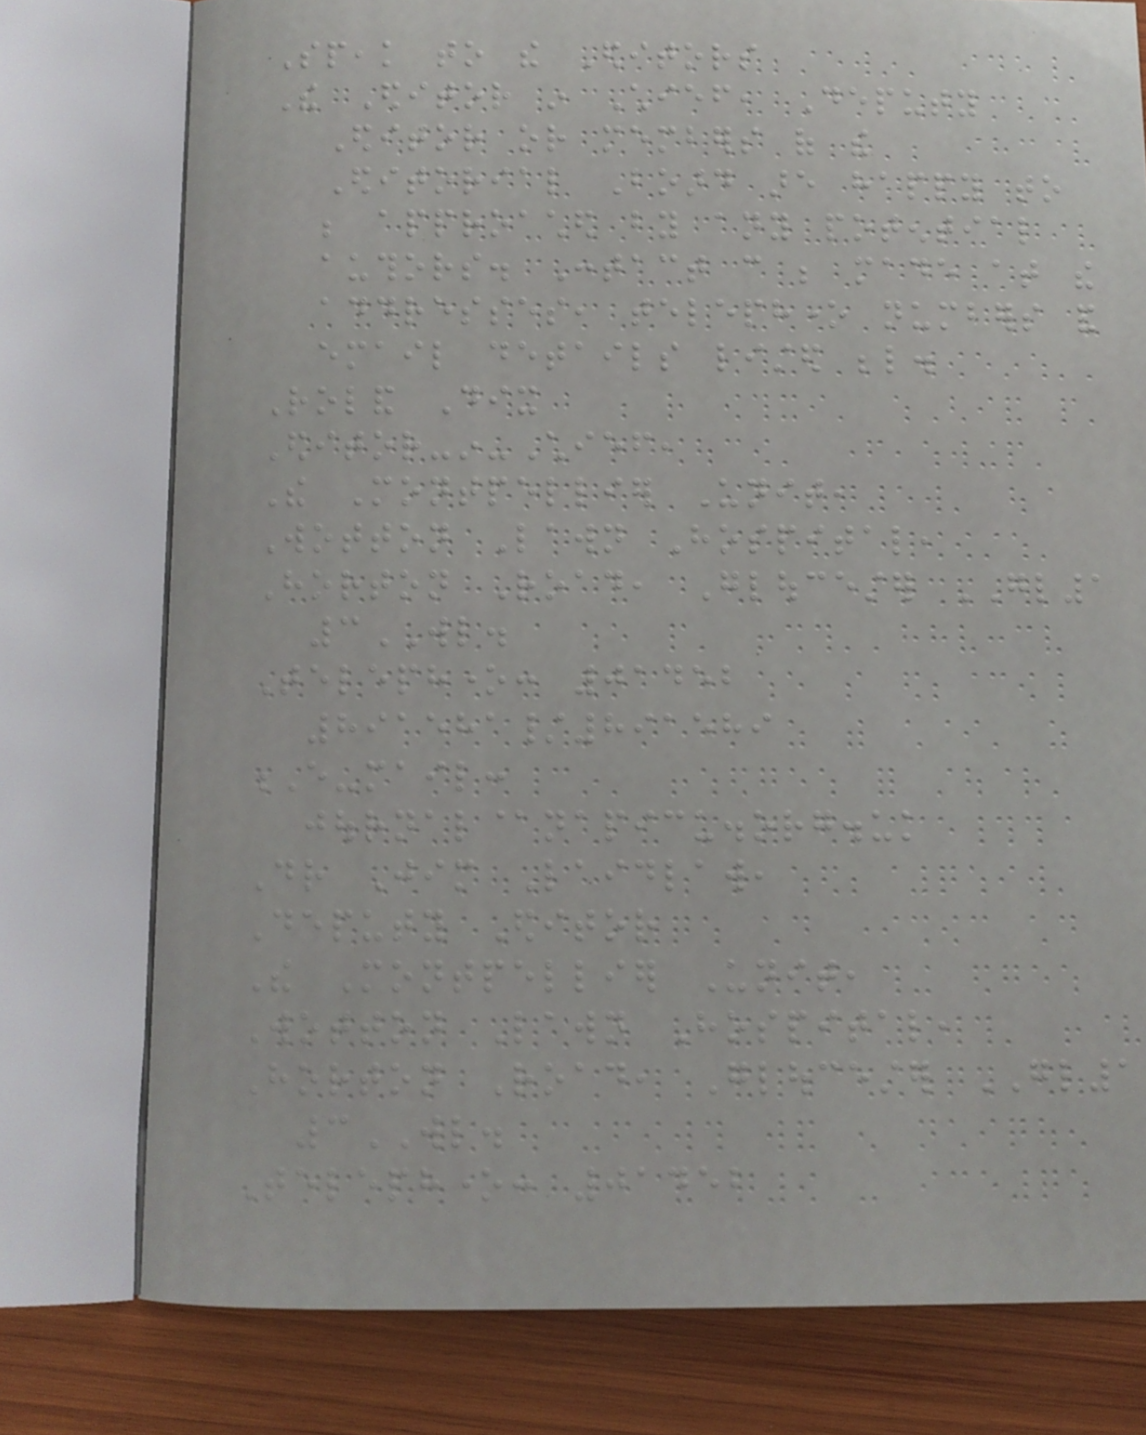Speak to the Editors
The Editor in Chief, Deputy
Editor or members of the
Editorial Board are happy to
be approached by any potential
authors. Contact can be made at the
addresses, telephone numbers and
email details listed below.
Roland Dix
Editor-in-Chief,
The Montpellier Unit,
Wotton Lawn Hospital,
Horton Road, Gloucester GL1
3WL.
Telephone: 01452
891581/891589
E-mail:
journal@napicu.org.uk
Dr Jim Laidlaw,
Deputy Editor
The Montpellier Unit,
Wotton Lawn Hospital,
Horton Road, Gloucester GL1
3WL.
Telephone: 01452
